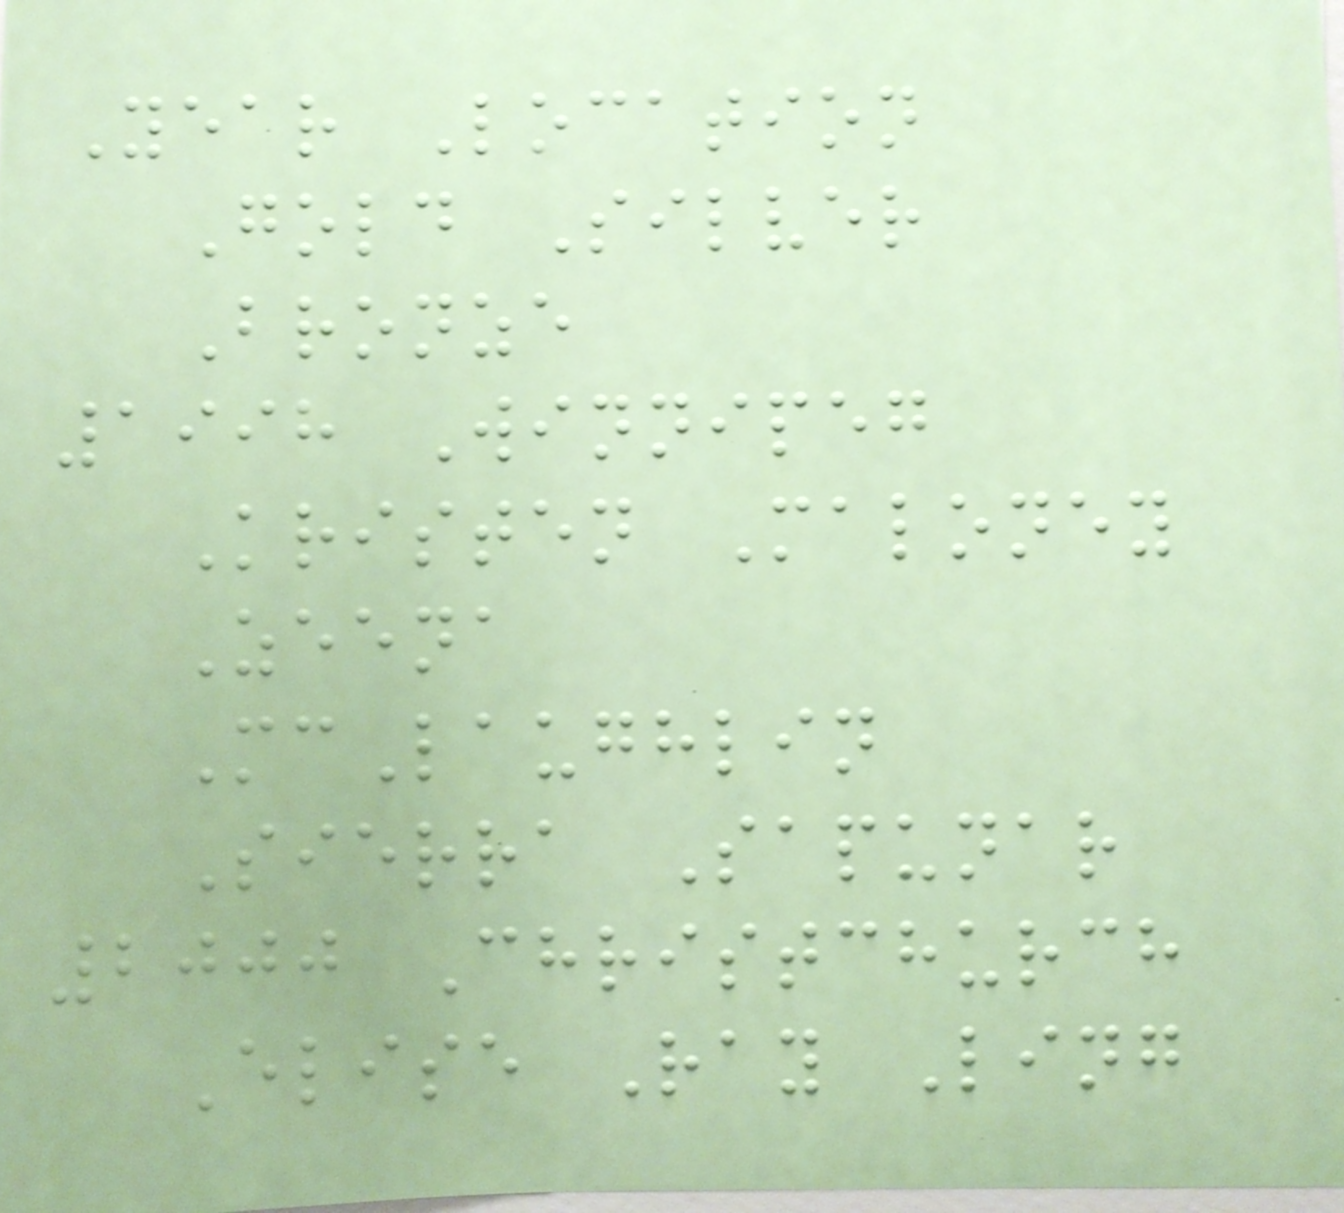Year Location
Gold Silver
Bronze
1998 Winnipeg
Kristen Maloney
Zeena
McLaughlin
Sierra Sapunar
2000 Christchurch
Elise Ray Ling
